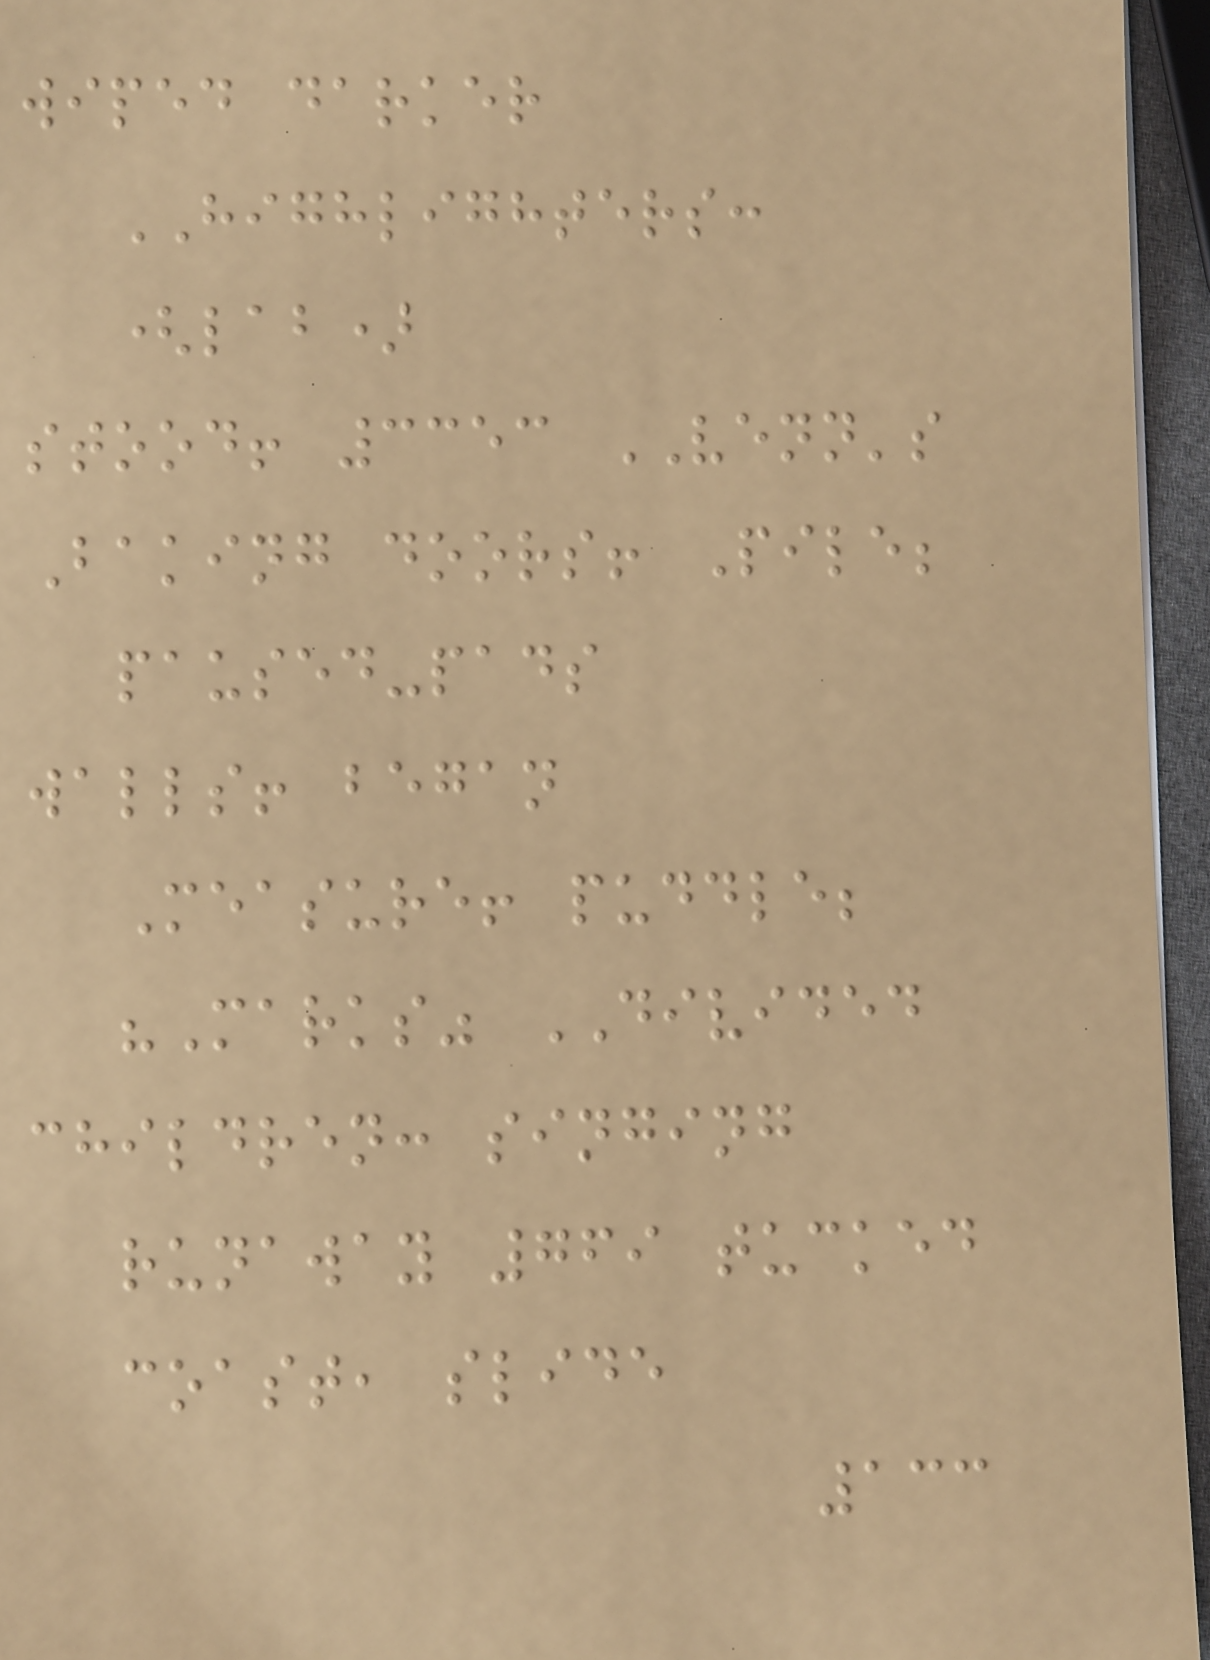wiped darker
HIGHLIGHTERS:
(lab)
stood! 3353 VENN's
Baking doors! Pile;
paused-pads
walls! began
Measure! puddle;
"Marks" DIVIDED
children: singing
runaway 769 tucked
coast, slide
133
